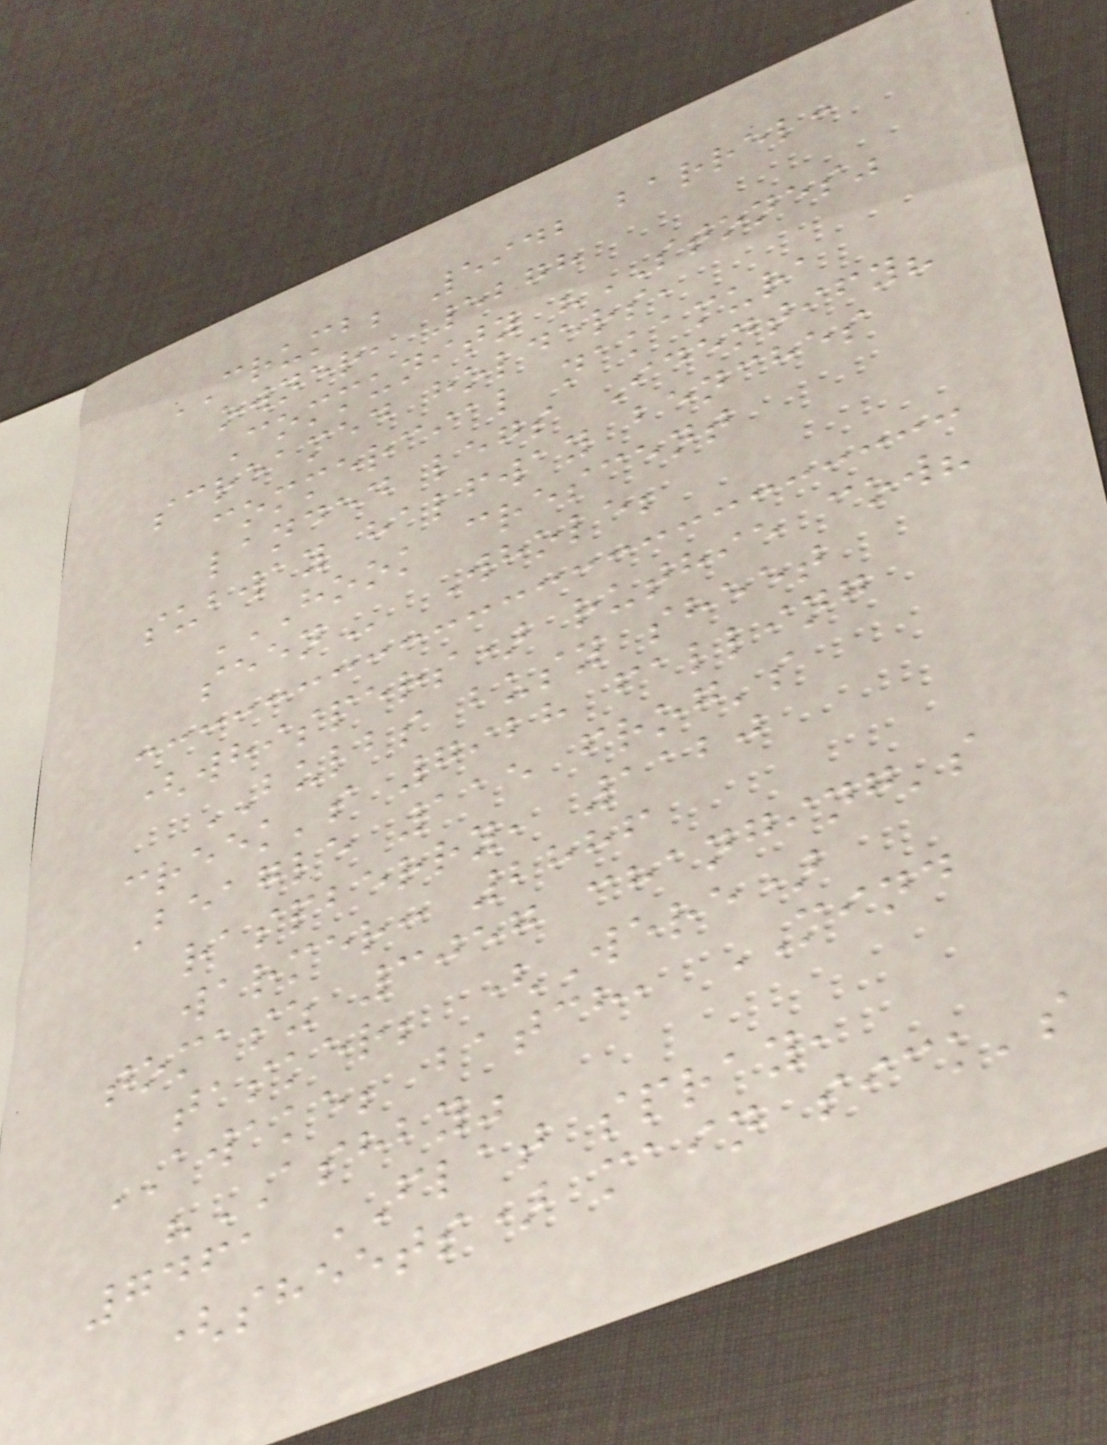CRUMB; 5942 barrel:
owner, 5278
Community "STONES"
screamed holders,
commercial nakamura
landed legs Identify?
subway halfway benches
HOOK CRESCENT
SEEN Whole;
(whispers) ruthie cow?
BULBS busy sheet
creek's 7928 falling
Beagle 115 frog's
raspberry, 1120
warmer: 2886
tomasz 3057 changing's
tasker; (Were)
AWAKE; batch, MIND
"ASHBY"
7461 FLAT spray,
(sheets) main sick's
